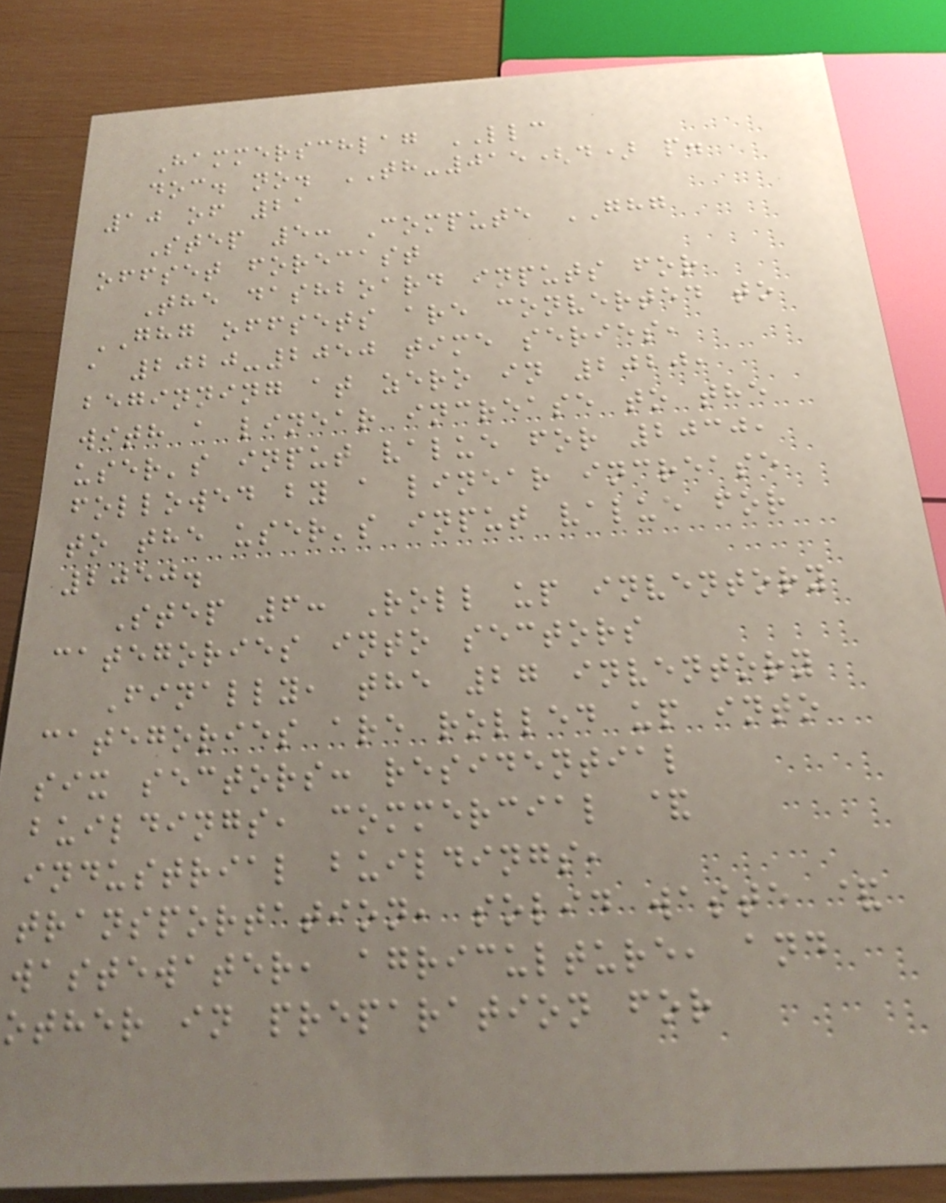Hammerschlag LLC
doc. no. TH-015(d) p.
10 of 21
Step 5: Compute GHG
offset forecast
The dashboard inputs for
GHG offsets are converted to
a 2020-2050 time series,
beginning at zero in 2020,
with a linear increase to the
user's input value for 2030,
followed by a linear increase
to the user's input value for
2050.
Step 6: Roll up inventory
categories into sectors
Finally, the 27 inventory
categories are rolled up into
six sectors: residential
buildings, commercial &
industrial buildings,
transportation, solid waste &
wastewater, agriculture, and
other in preparation for
